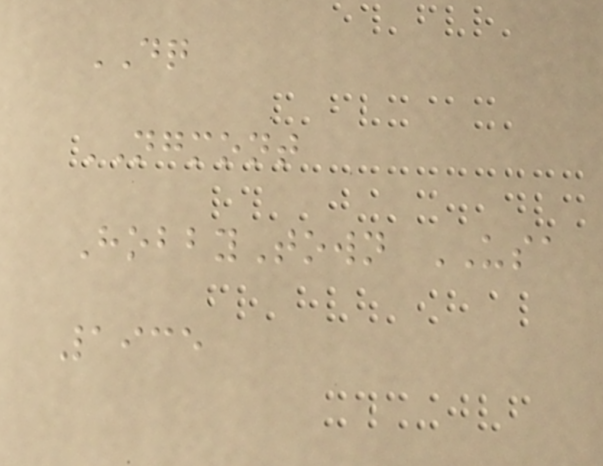DQ
NGMONT
HobbyTown USA
1935
